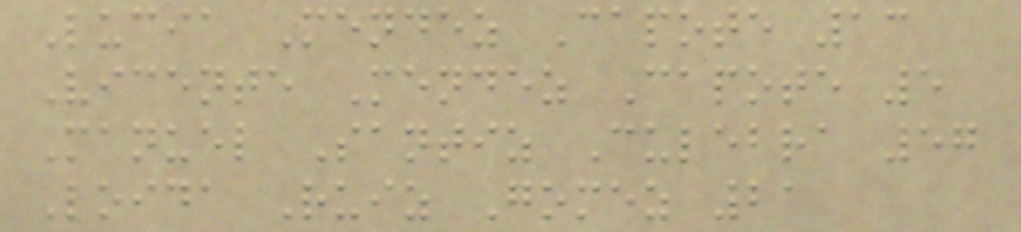Lucia Mendez Capote 13
Vicente Mendez Capote 5
Manuel Santiz Culebra 57
Loida Ruiz Gomez 21
